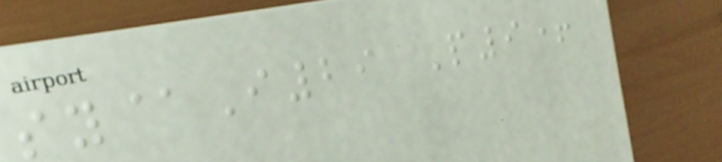sy@I29 P9+
